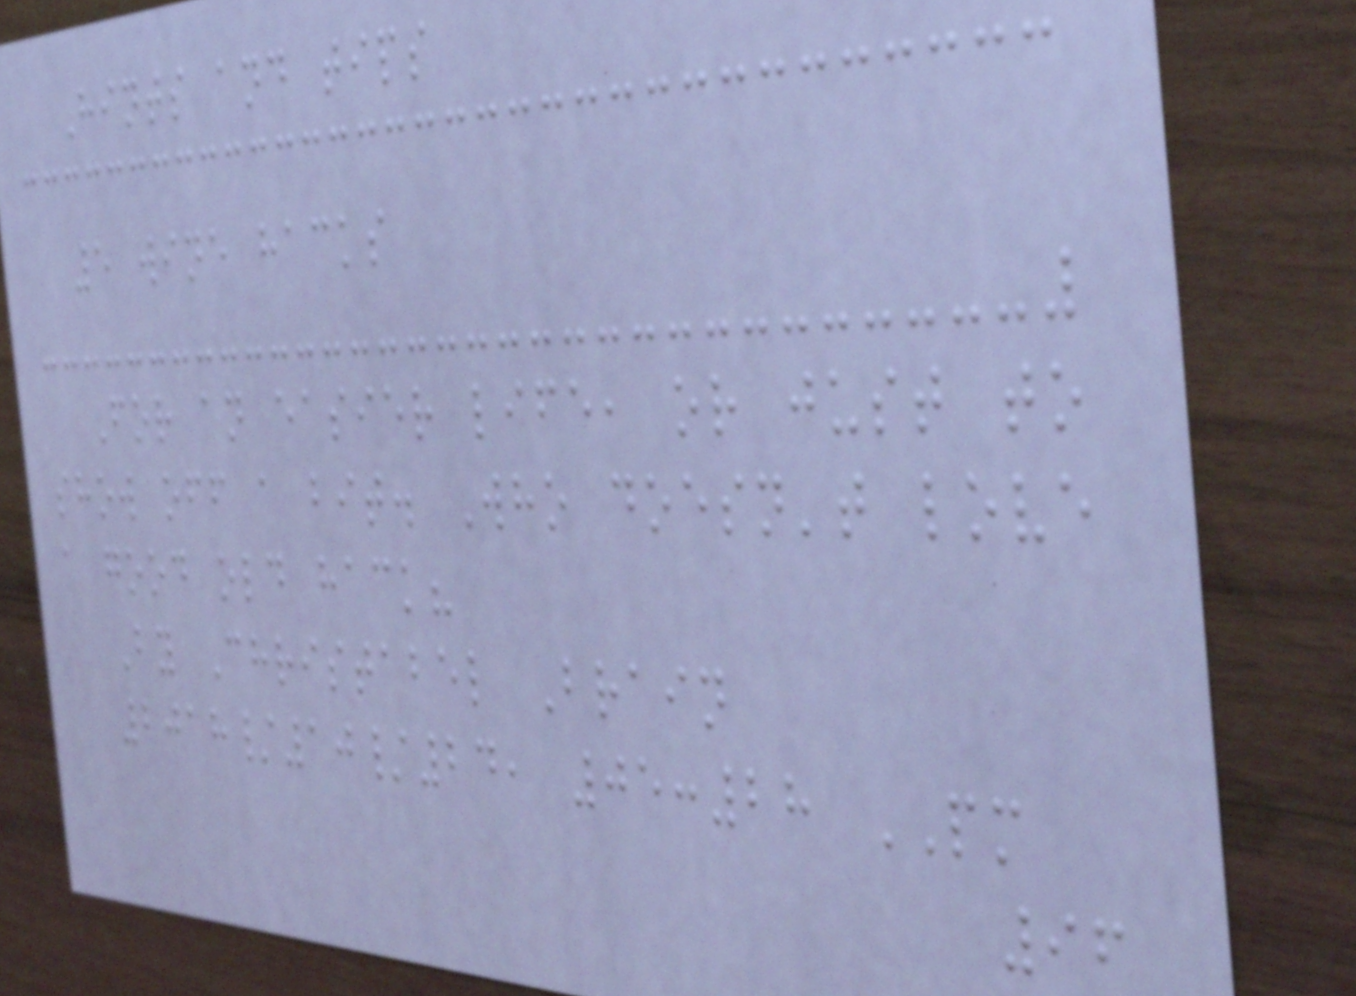Hints and tips
5 wine hacks
For an easier life, or just to
show off a bit. Who doesn't love
a good old hack?
By Christabel Brain
2018/10/24, 05:28 PM
96
